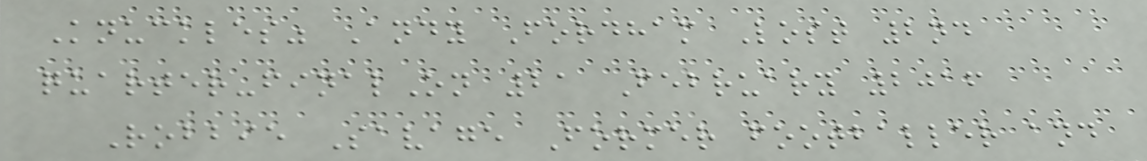Knuckles" Andy Fordham Lost 2nd
quarter-finalOn 21 February 2016
Robbie Savage Former footballer and
